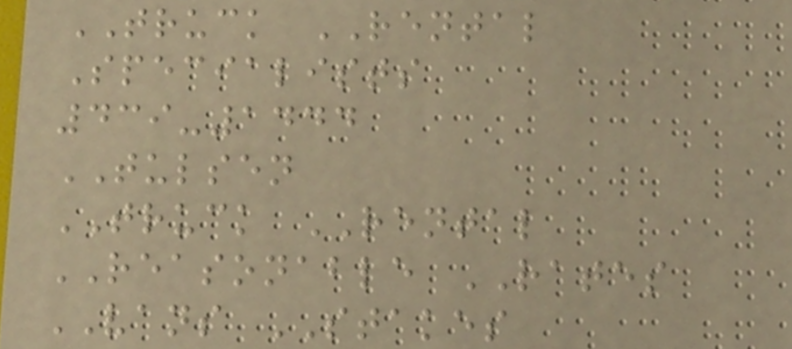TRUCK RENTAL
Specialists
439-1444
TULSEN
TRUCK RENTAL
REASONABLE RATES
VANS STAKES
